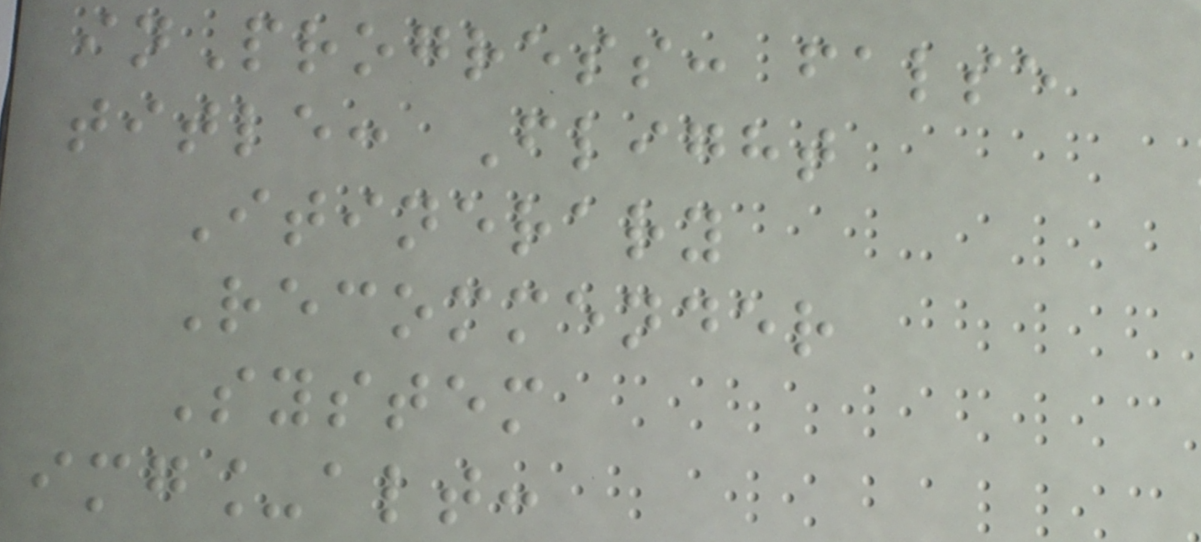inProgress: false
title: Flight
Itinerary
Recommender
System
img_alt:
